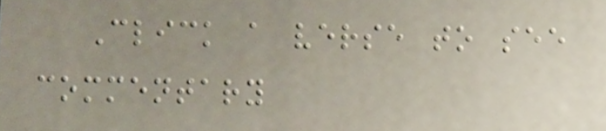Click a verse to see
commentary
